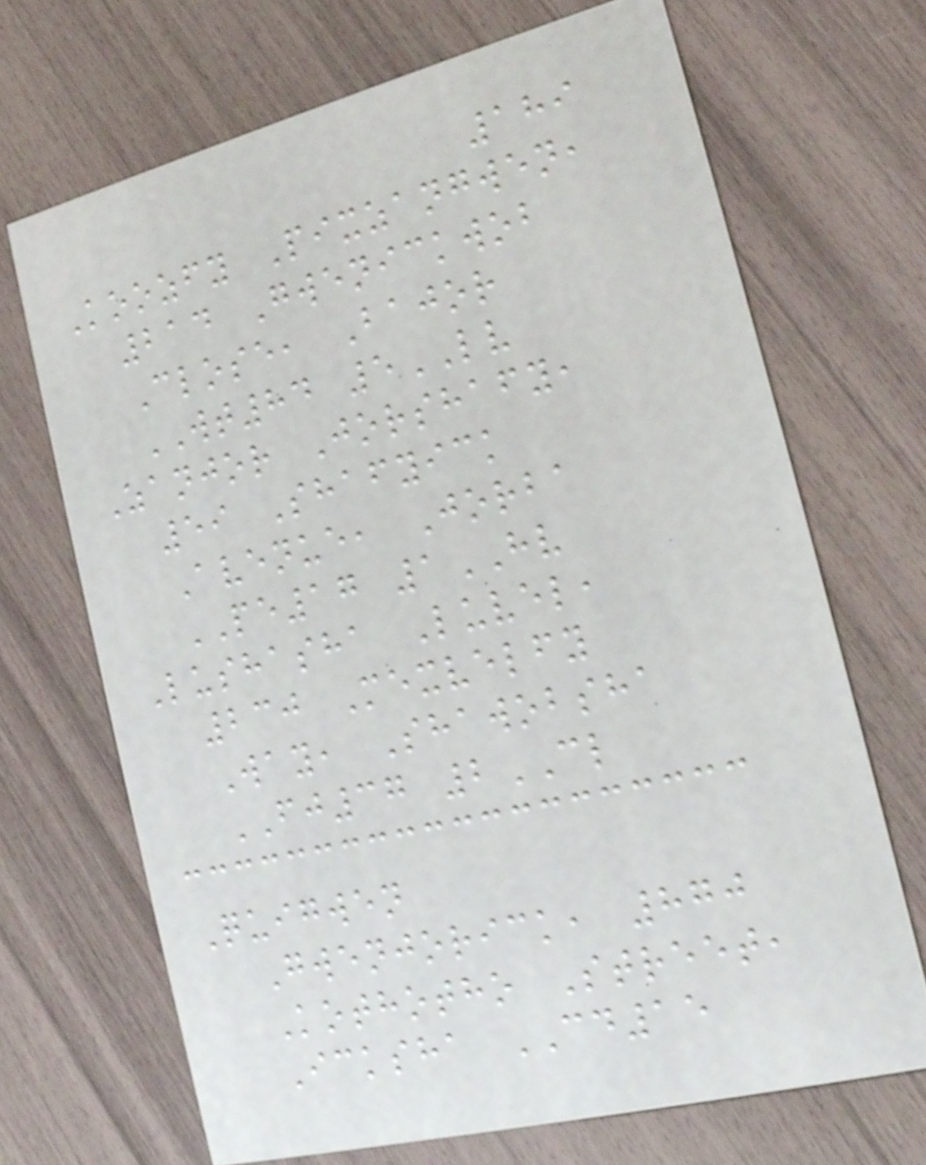189
Koozfy Pixzangwen,
214 Gwenickwob
Close, Bajor
WT84 5LV
Zanjor Jorshafy,
59 Shafyick
Avenue, Jorba
PE17 1HV
Lushasha Luvel,
230 Mexvelfy
Way, Shawobsha
FJ37 2CL
Quigwen
Gwenjorick, 870
Kothotho Street,
Icksha CD15
